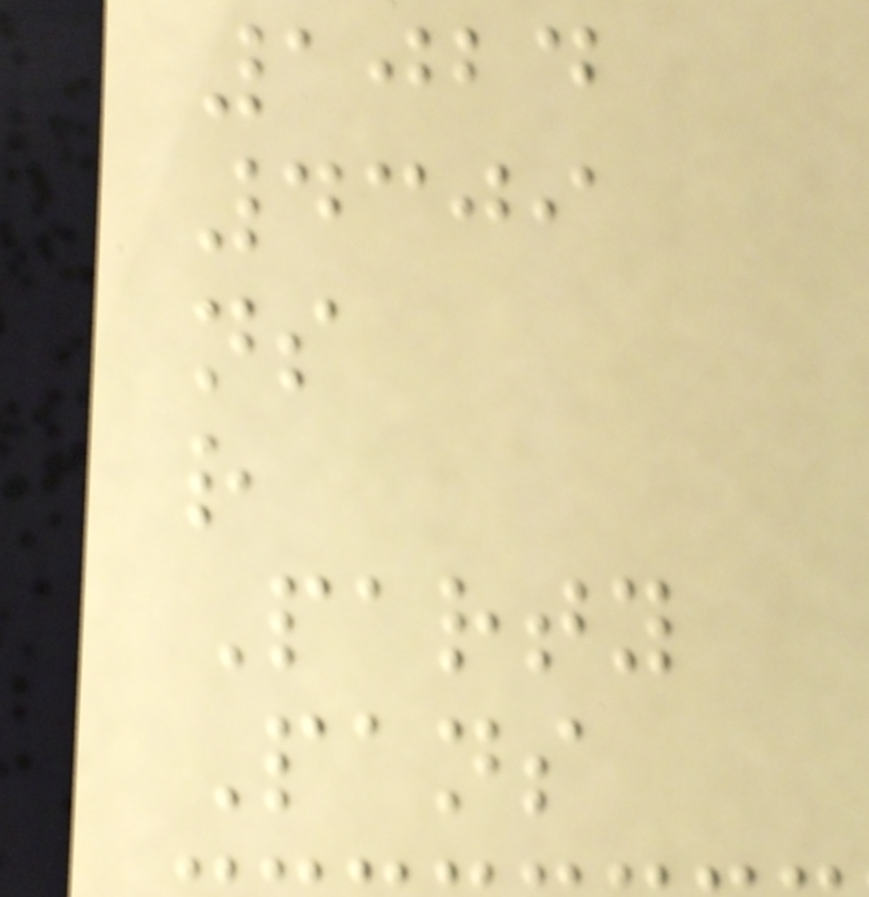1024
4309
ns
r
Party
Pans
